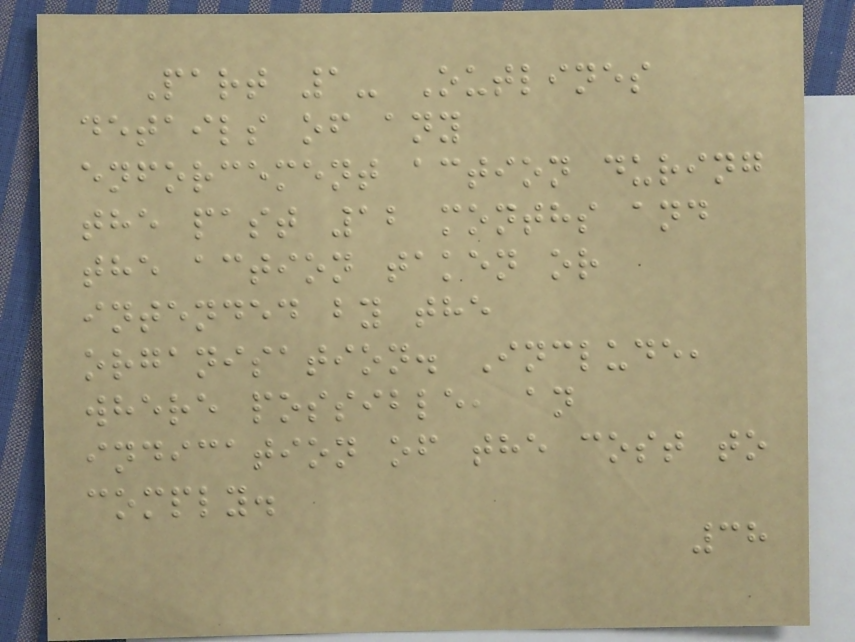Part 1- Outlines
details of any
enforcement action during
the past 12 months and
the action taken or
intended by the
organisation. Include,
where possible, an
indication of the cost to
comply.
38
